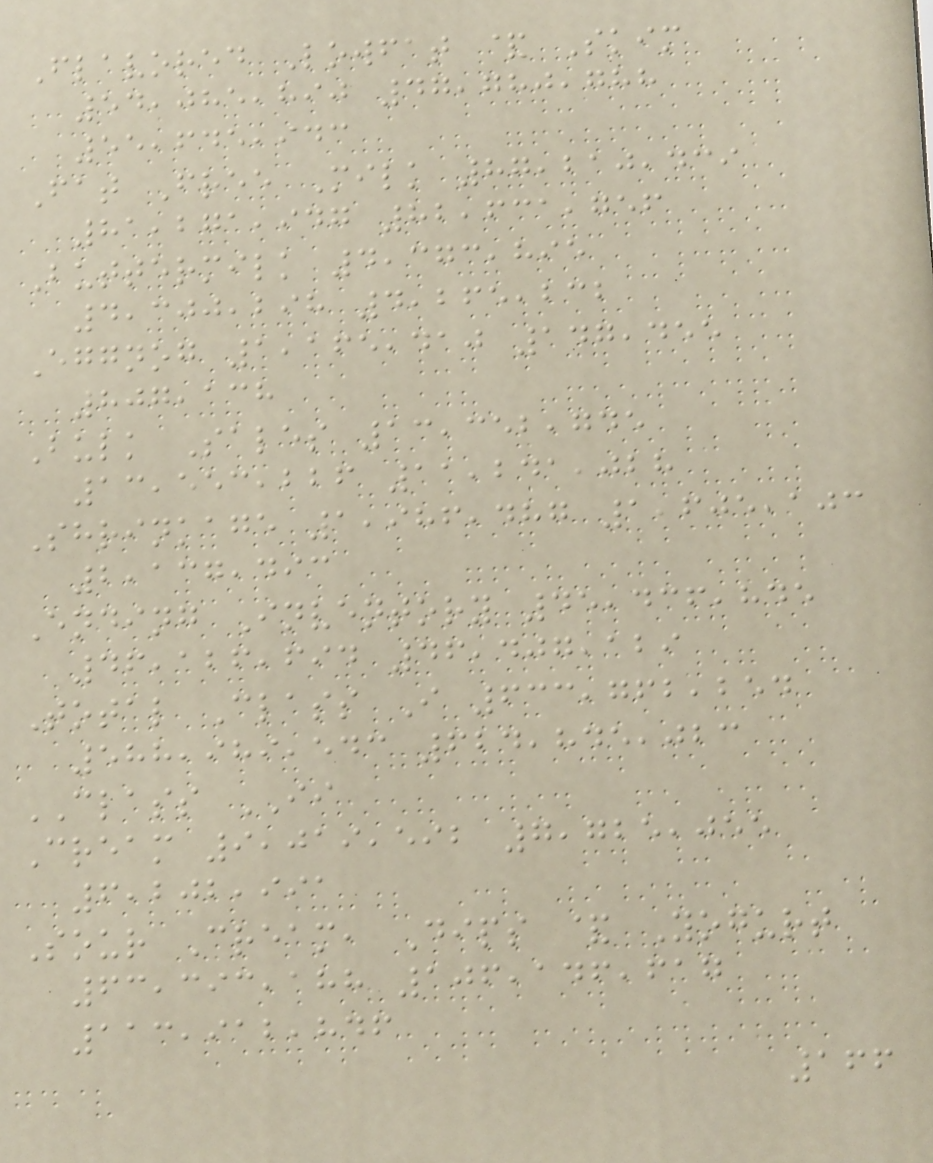Flavored Lowfat & Skim
54,085,890 47,780,788
55,645,943
Fat Free Milk 87,210,439
81,271,947 82,631,756
Buttermilk 4,373,895
4,300,298 4,265,232
Eggnog 1,165,410 147,455
807,138
Bulk Sales 13,352,745
13,553,226 11,241,028
Shrinkage 1,986,487 1,605,103
2,137,493
Ending Inventory 45,436,845
46,126,694 46,407,129
Total Class I 633,762,254
588,989,543 624,845,023
CLASS II
Cream 9,019,592 7,725,055
6,202,991
Sour Cream, Dips & Yogurt
63,393,188 106,146,617
113,912,846
166
